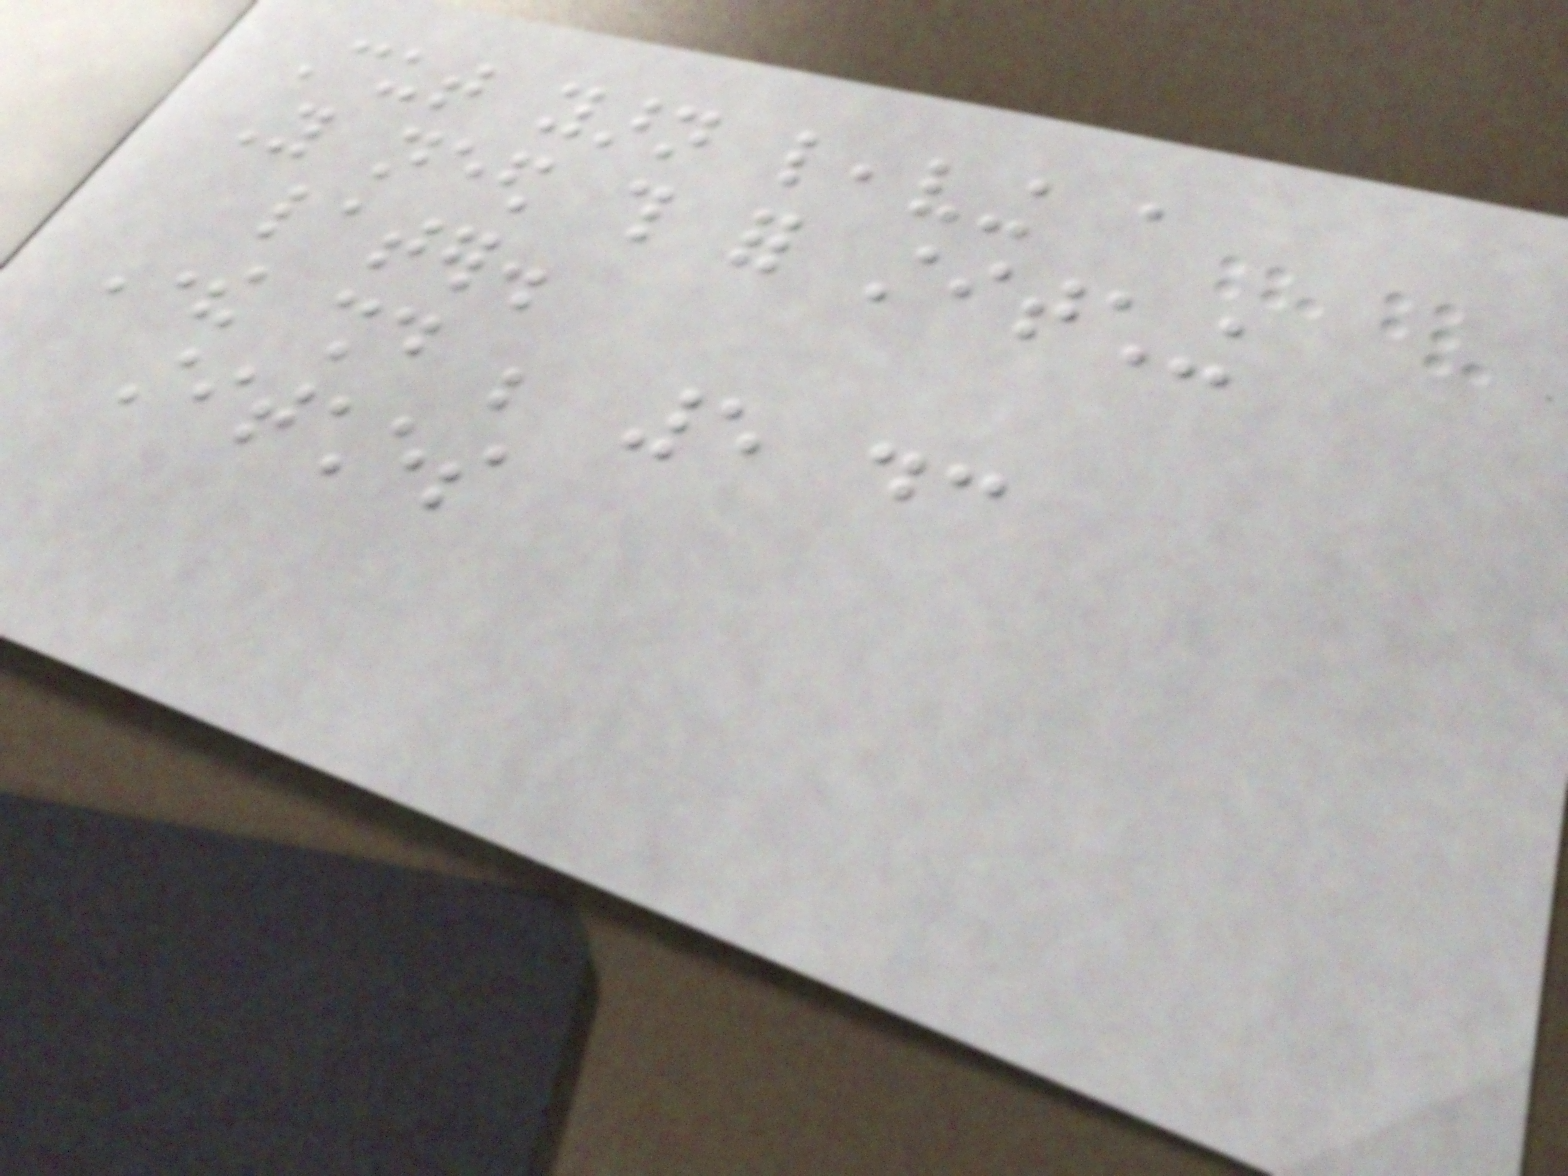Cut yarn leaving a
You need this for stitching
later.
There should be 5 dc
stitches
